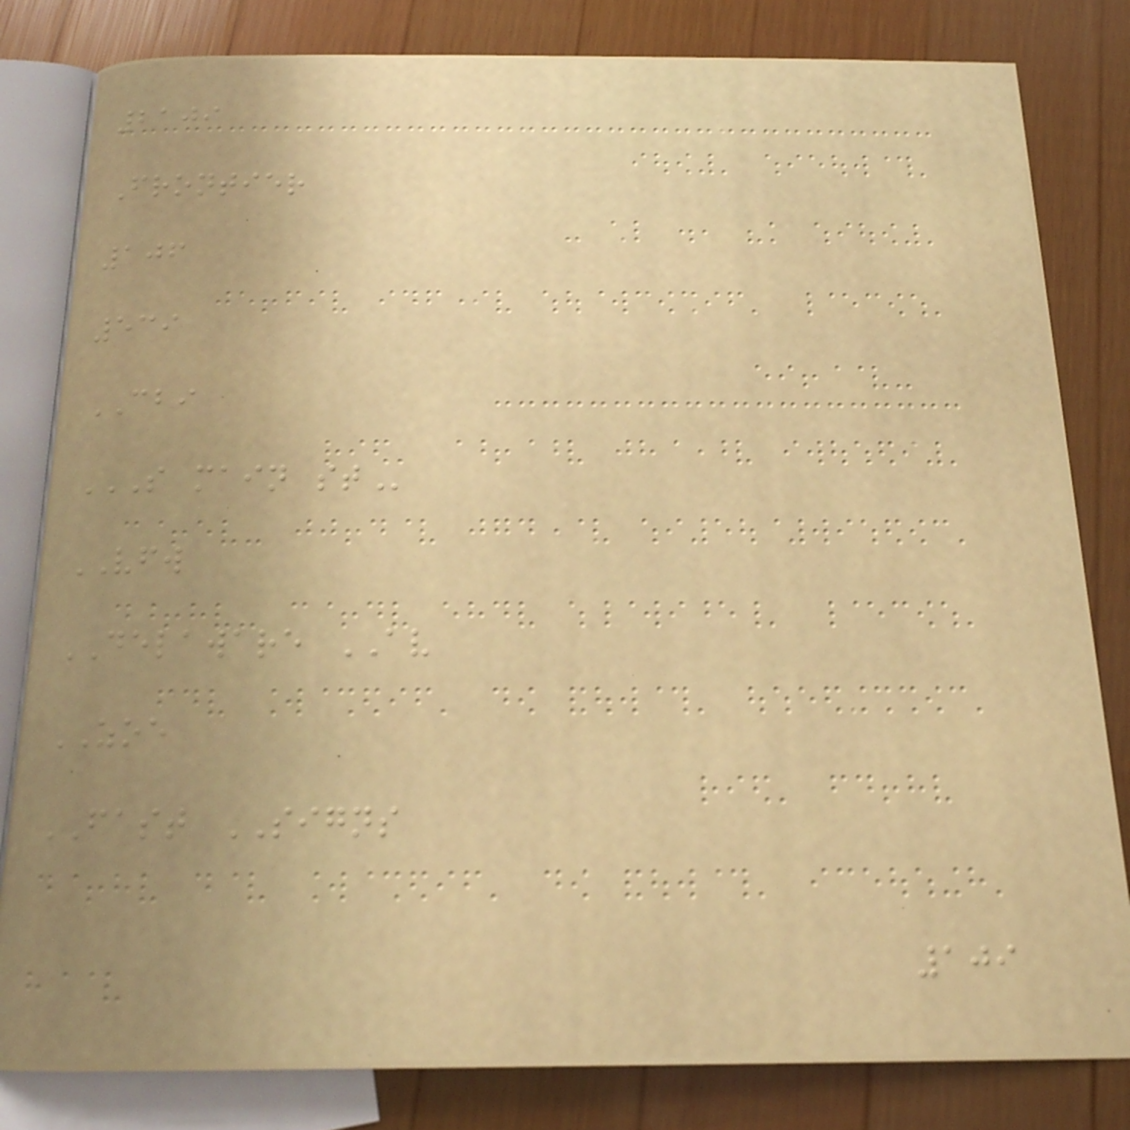2109
Frontier
106
539
CBI
S MAIN ST
VFW
DELAWARE AV
ZOE
FAST SIGNS
109
